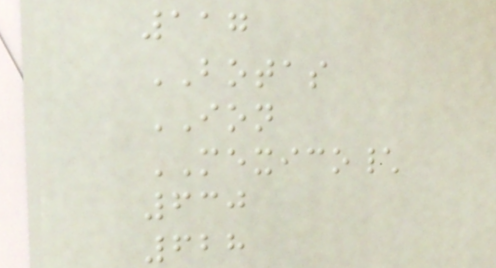117
BOTAS
ION
MEXICO\
630
628
